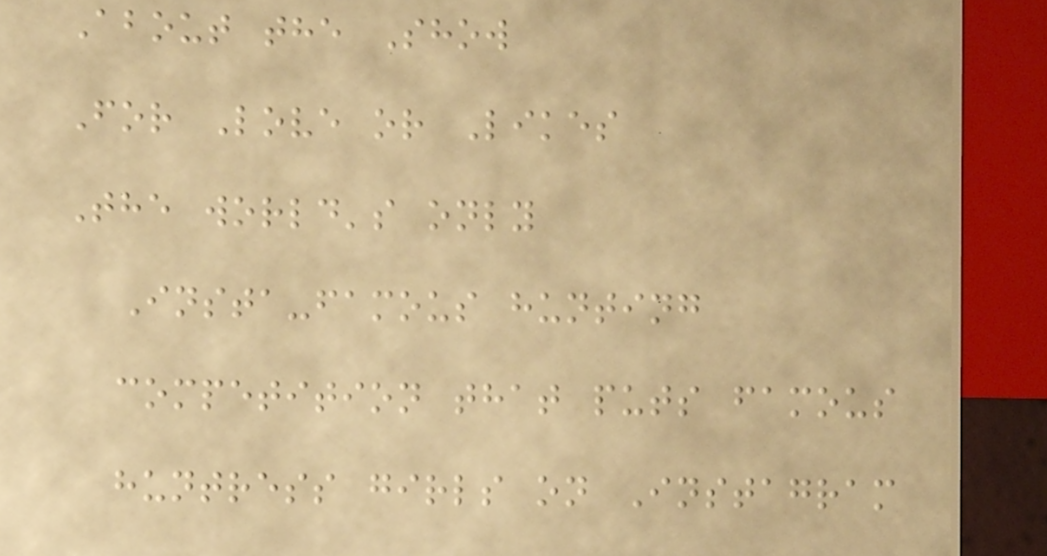About the Show
For Love or Likes
The world's only
Insta-famous hunting
competition that puts famous
huntress girls on Instagram
